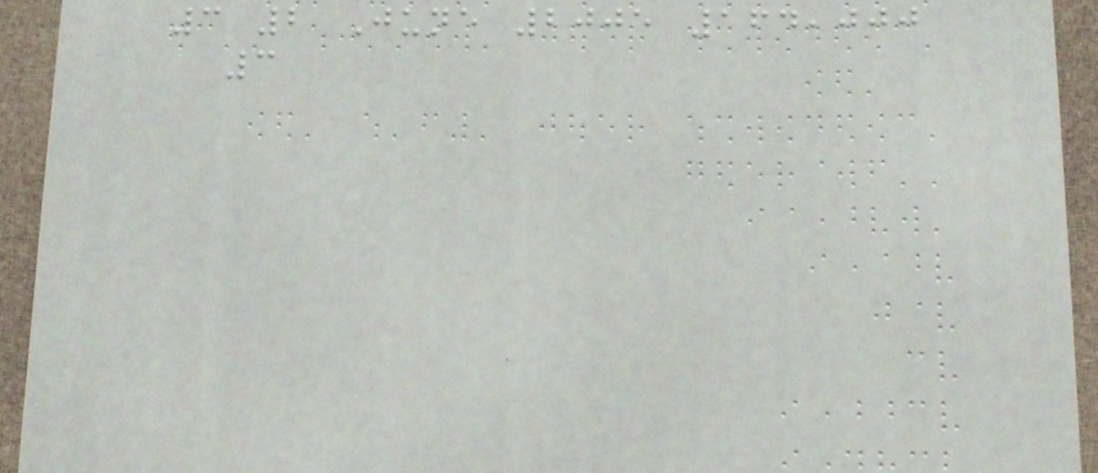3 2 June 2005 164,000
3
